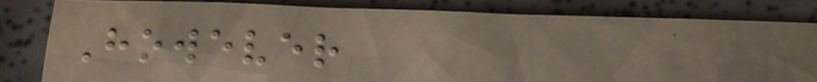However
